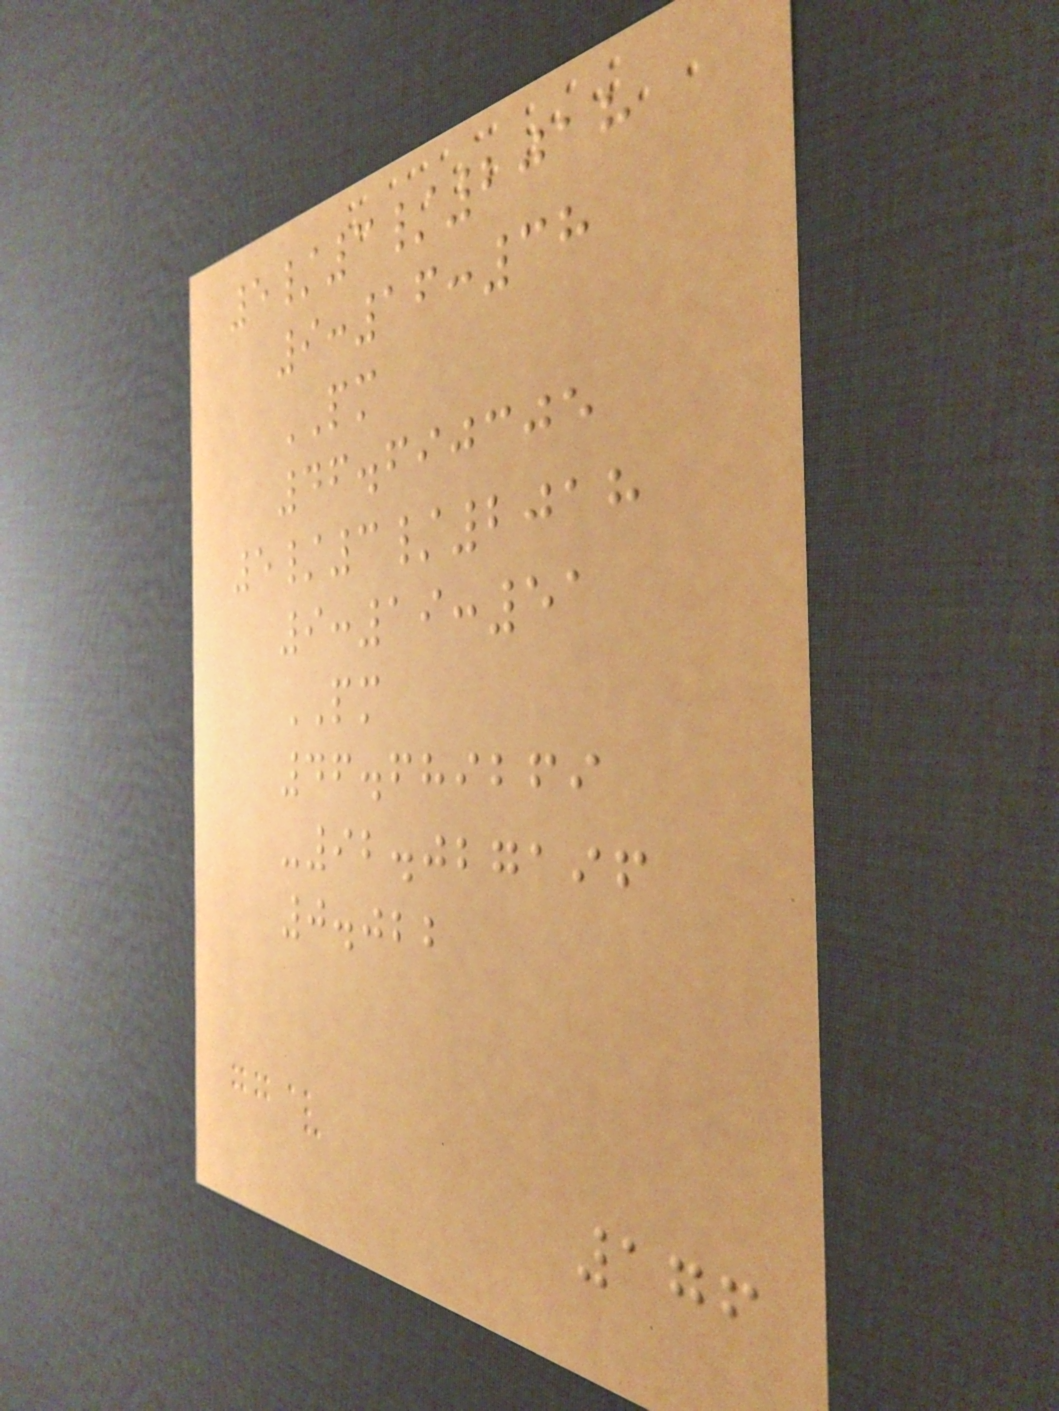5/3/2018
9:16:38
PM
46.690305
5/3/2018
9:19:51
PM
46.689269
-92.027196
0.022
176
